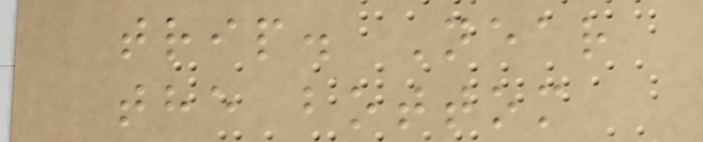trip. Near
the bottom
